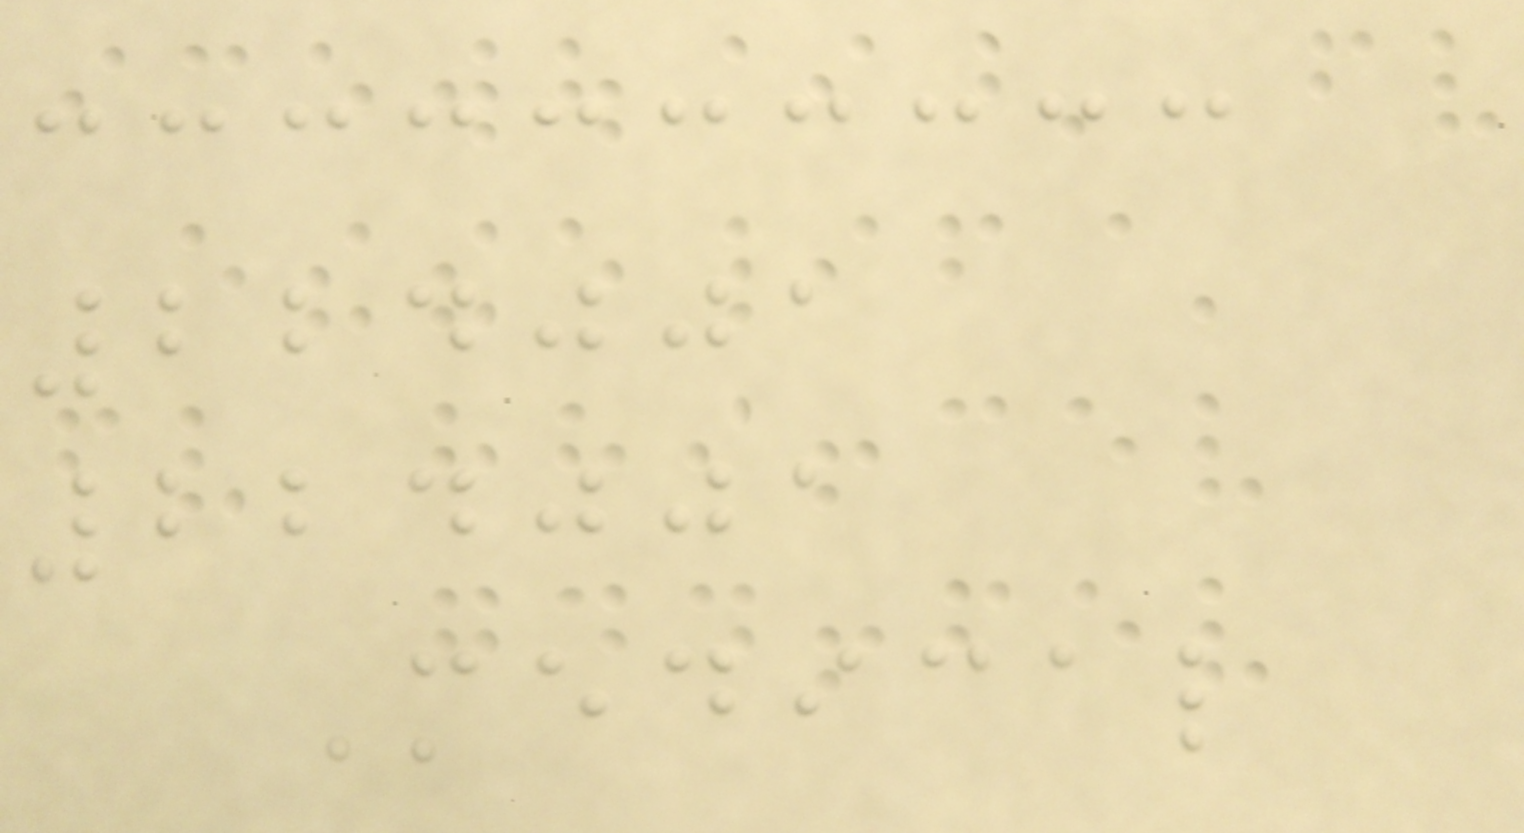224001
224001
Medical
